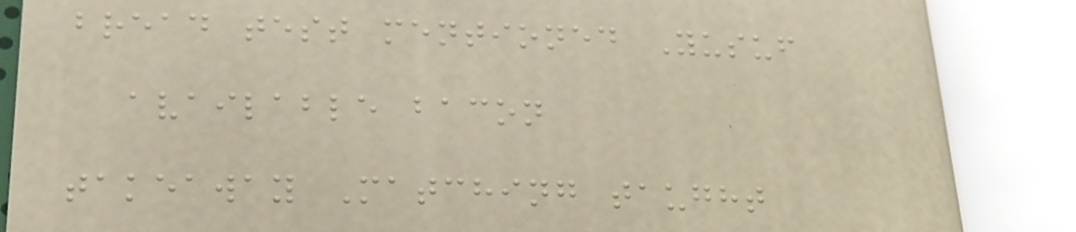bread test mentioned Yusuf
available bacon
takeaway Matching taught
